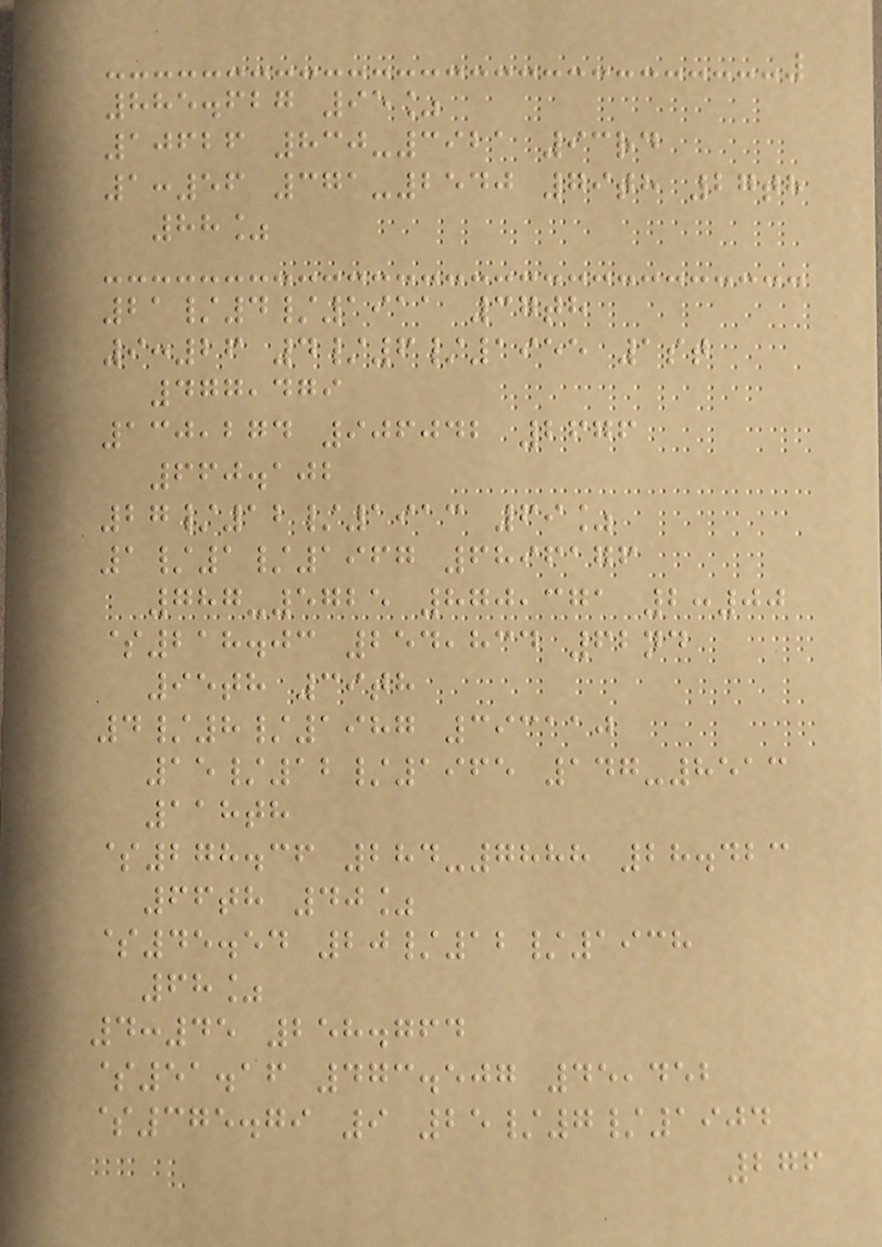885.627 95%
10626 830-3921 93rd
1:56 371-2540 79th 27th
88%
21/4/1911 37th
9:26 4/6/1955 1st
477,479
130,274 906042 2676
660.102
27/12/1913 69%
1/1/1967 6896176
787-5725 870,371 2:00
$218.03 254,834 62nd
95th 39th
4/8/1987 393110
15/12/1965 147-8513
118th
$278.36 284-7888 28.423
66th 40%
$45.54 20/12/1938
68%
4:45 258.764
$51.16 473.507 45,452
$375.79 9 25/7/1904
276
